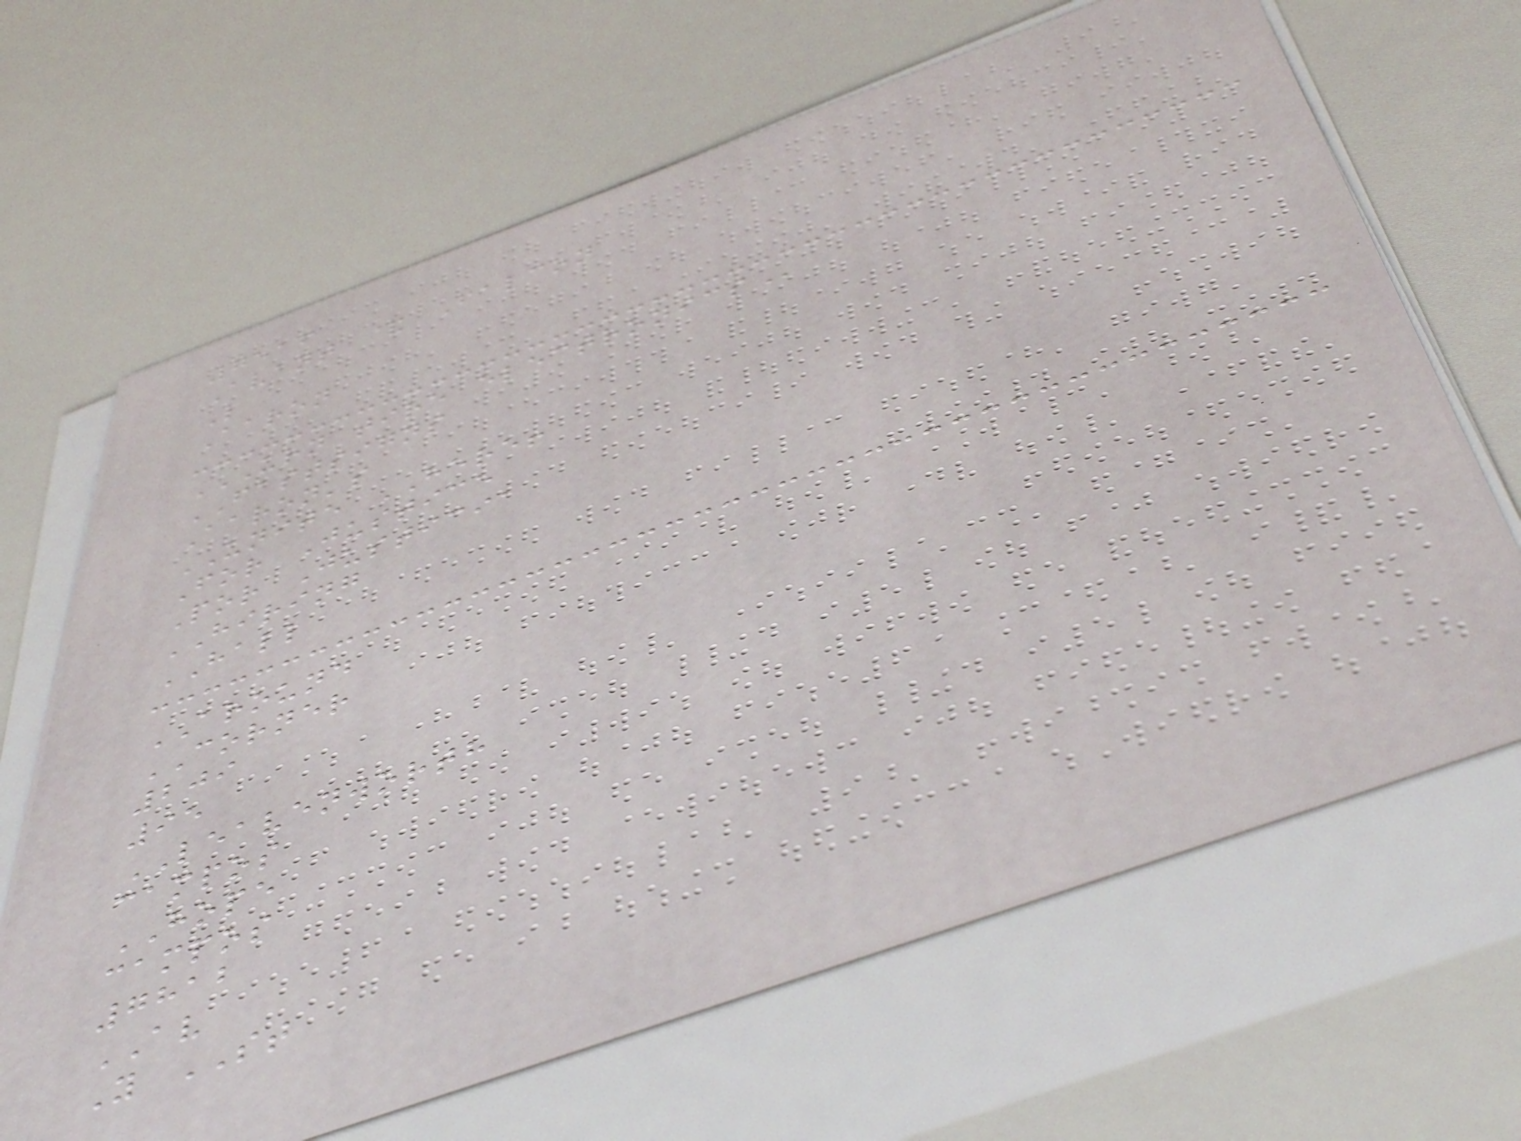7516
Avant & Falcon
L
Aaron
URN TIRE ELECTRONICS
FASTSIGNS
Aaron's
UNITE HERE!
For Justice
Por Justicia
HIRING
HALL
AROUND
CORNER
209
95
LEAVENWORTH
campos
HOPE
campos
7812
AV
Y ST
